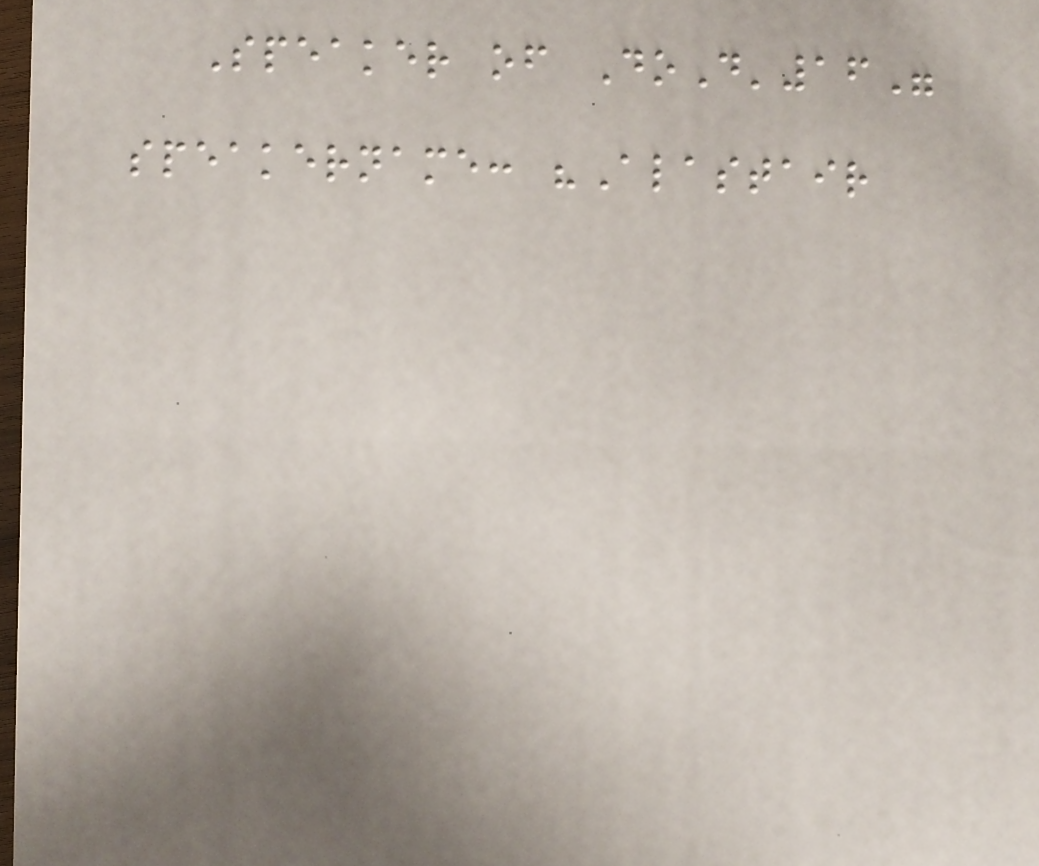Speaker of DoD'16"
speakername: "Alastair
